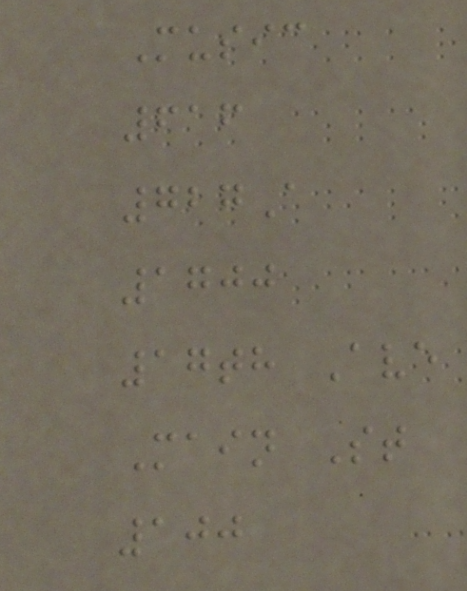Music
616
727A
1700
17th Ave
Main St
100
